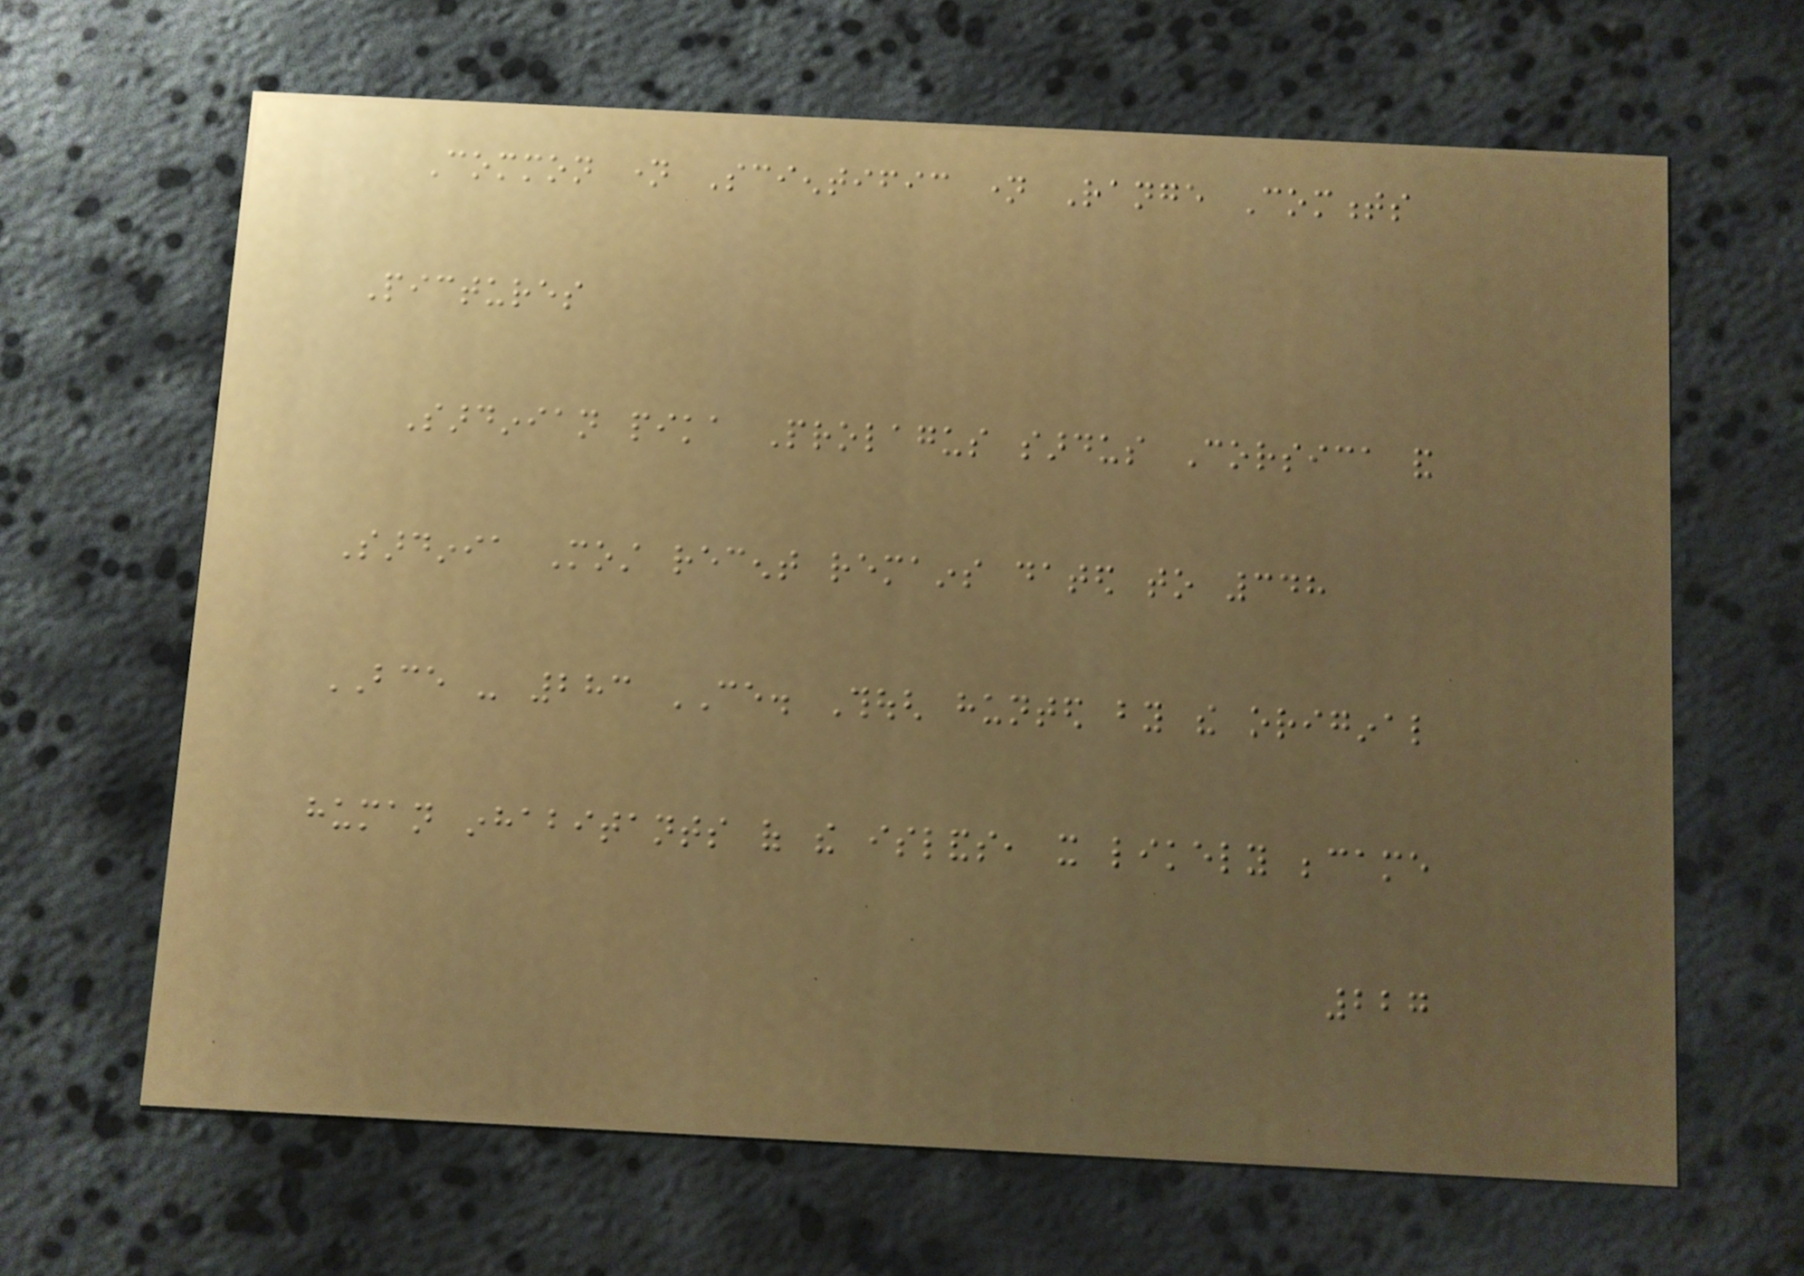Common name Scientific name Range Comments
Pictures
Sardinian pika Prolagus sardus Corsica and
Sardinia Most recent remains dated to 348
BCE - 283 CE. Though hunted by the original
human inhabitants of the islands, it likely became
227
